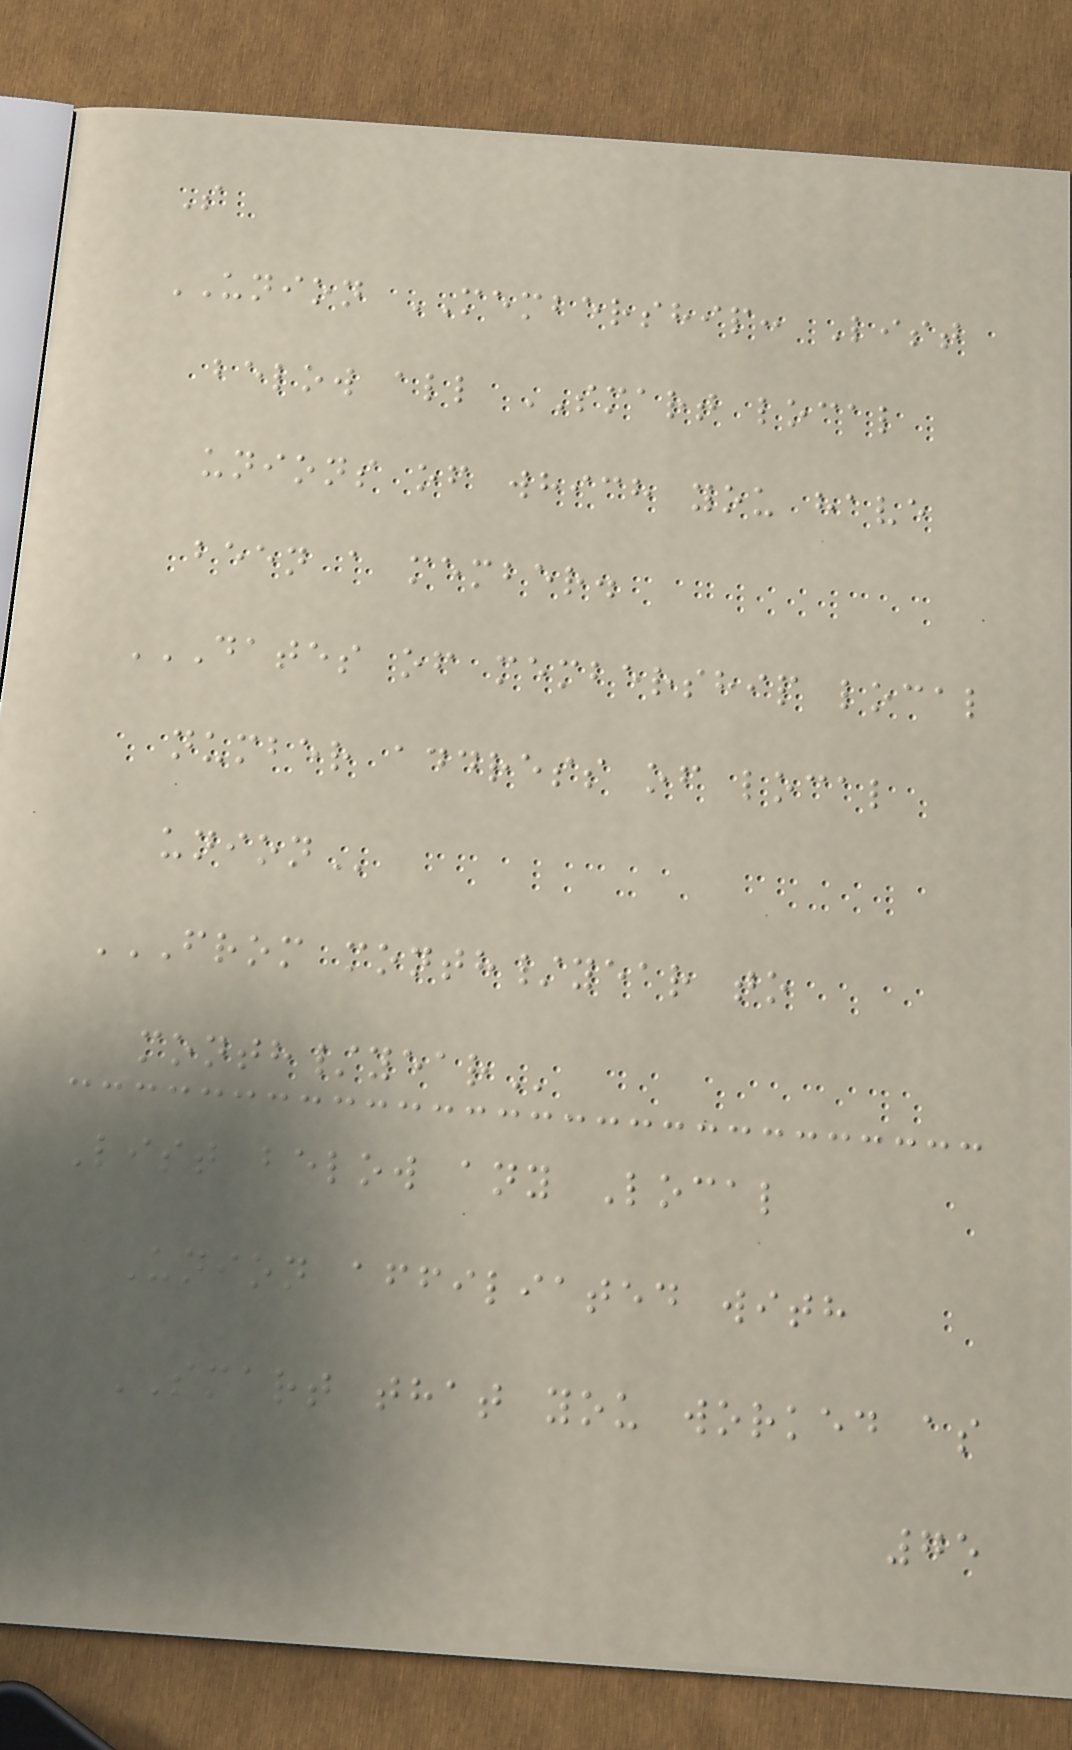S
UNION MEMBERSHIP: List
below all SMART local
unions of which you have
been a member.
DATES OF MEMBERSHIP LOCAL
NUMBER ADDRESS OF LOCAL
UNION
FROM MONTH/YEAR TO
MONTH/YEAR
List below any Local
Union affiliated with
SMART that you worked as
75
